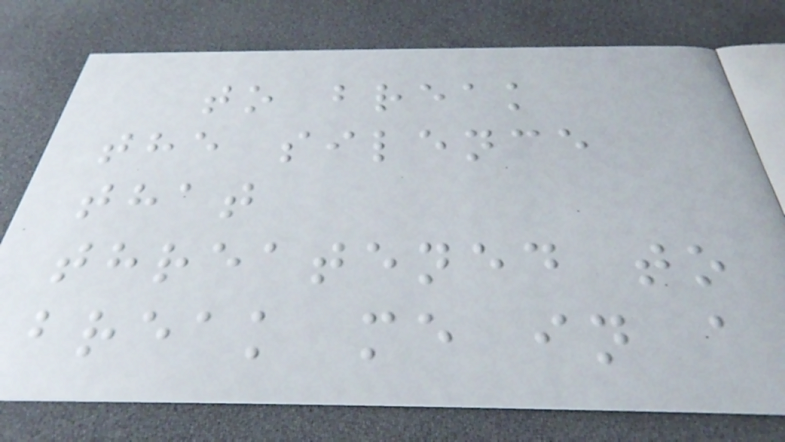to break
the silence
that
threatened to
break me in a
